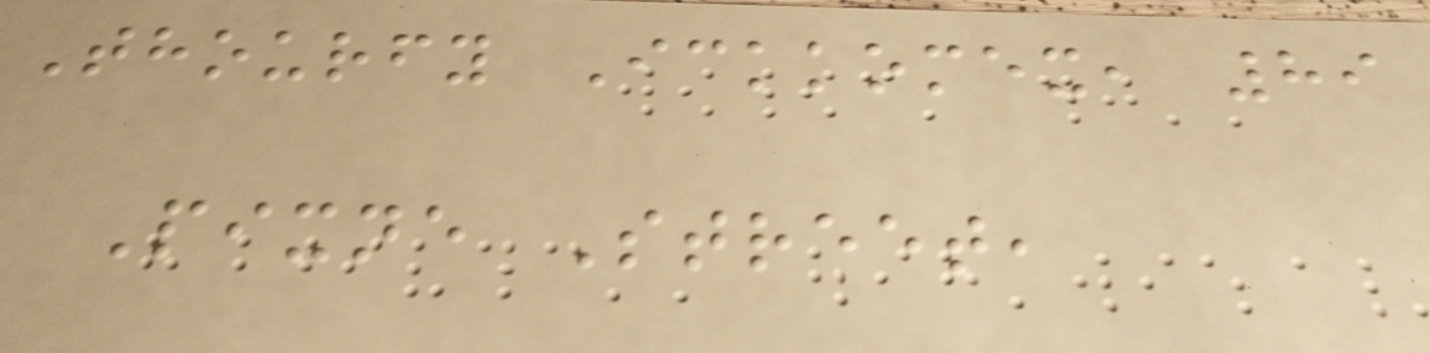Thourfy Ickkomex, 89
Pixne Street,
